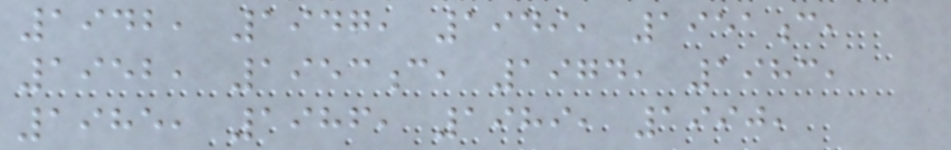1942, 1947, 1949, 1951c,
1952, 1953c, 1974, 1983,
1985, 1986, 1989, 1990,
